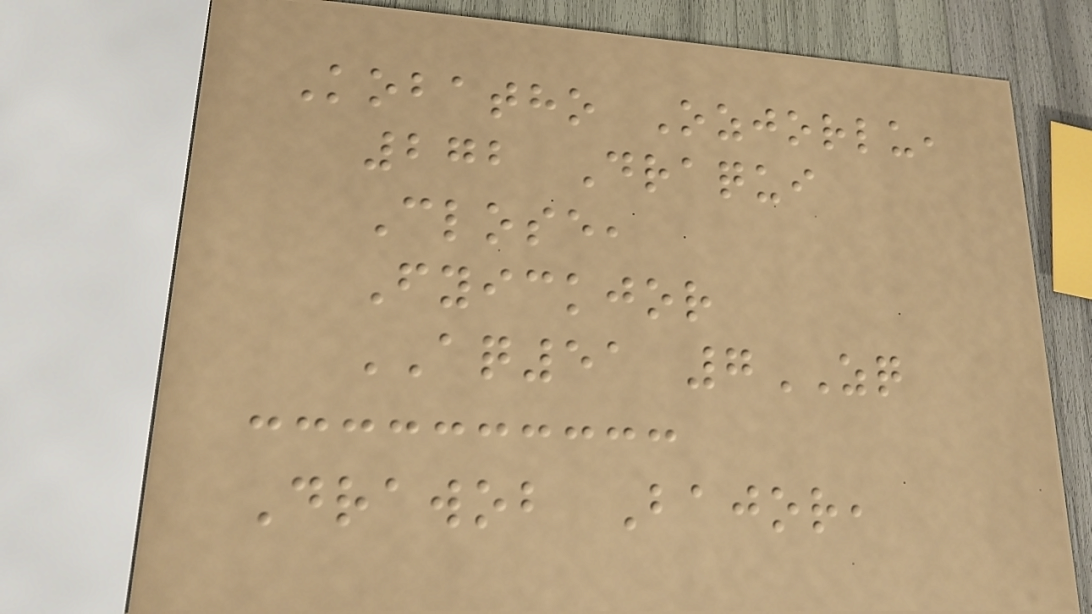Kobatho Ozjorlu,
272 Draqui
Close,
Fyickjor
AQ51 7ZQ
Drawob Bajor,
